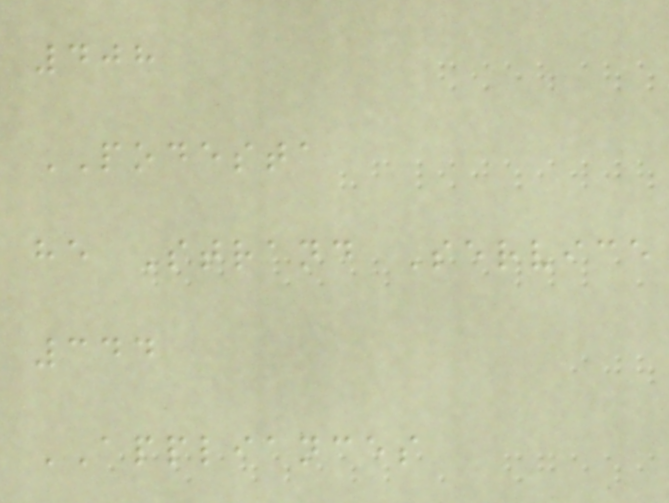408
PODESTA
he Strand Service
344
APPLIANCES
